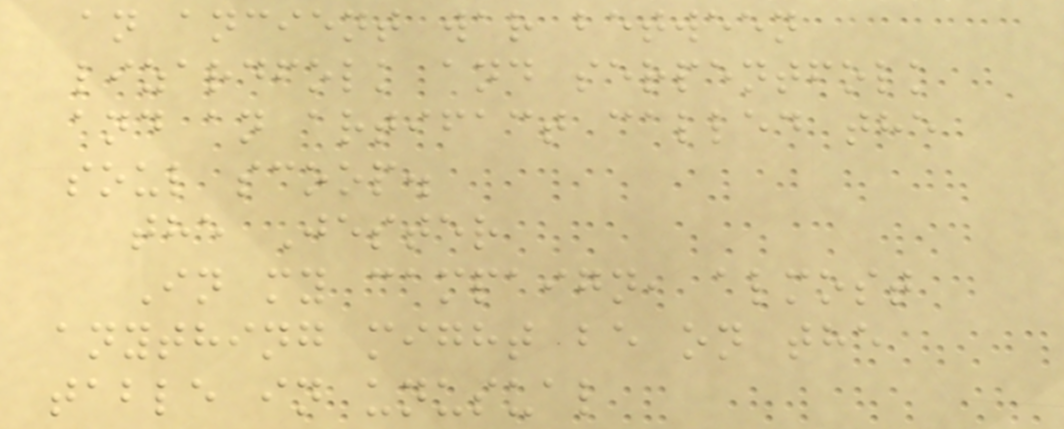an ancient war between
lizardfolk and serpentfolk
and an artifact called the
soul scoop.
the Jester
In my campaign, almost
anything might be on the
table in unusual
